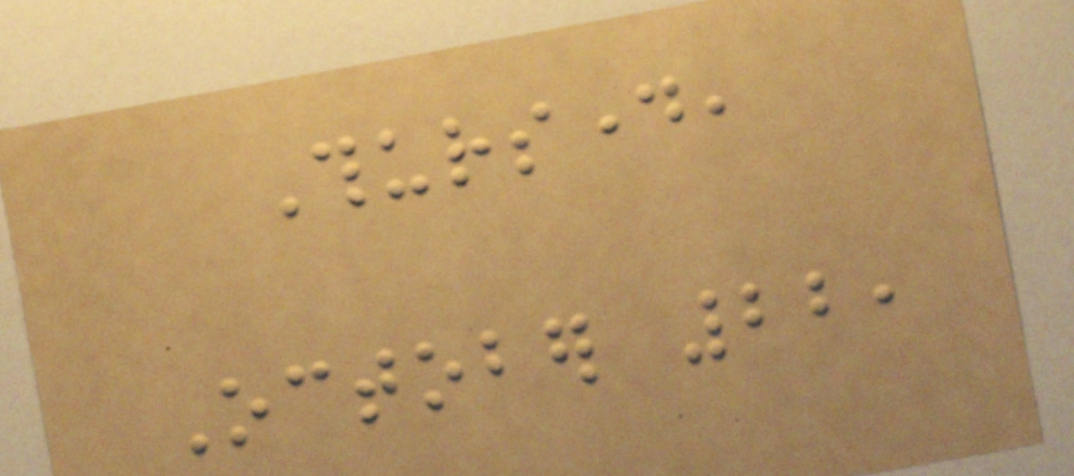Thursday,
October 22,
